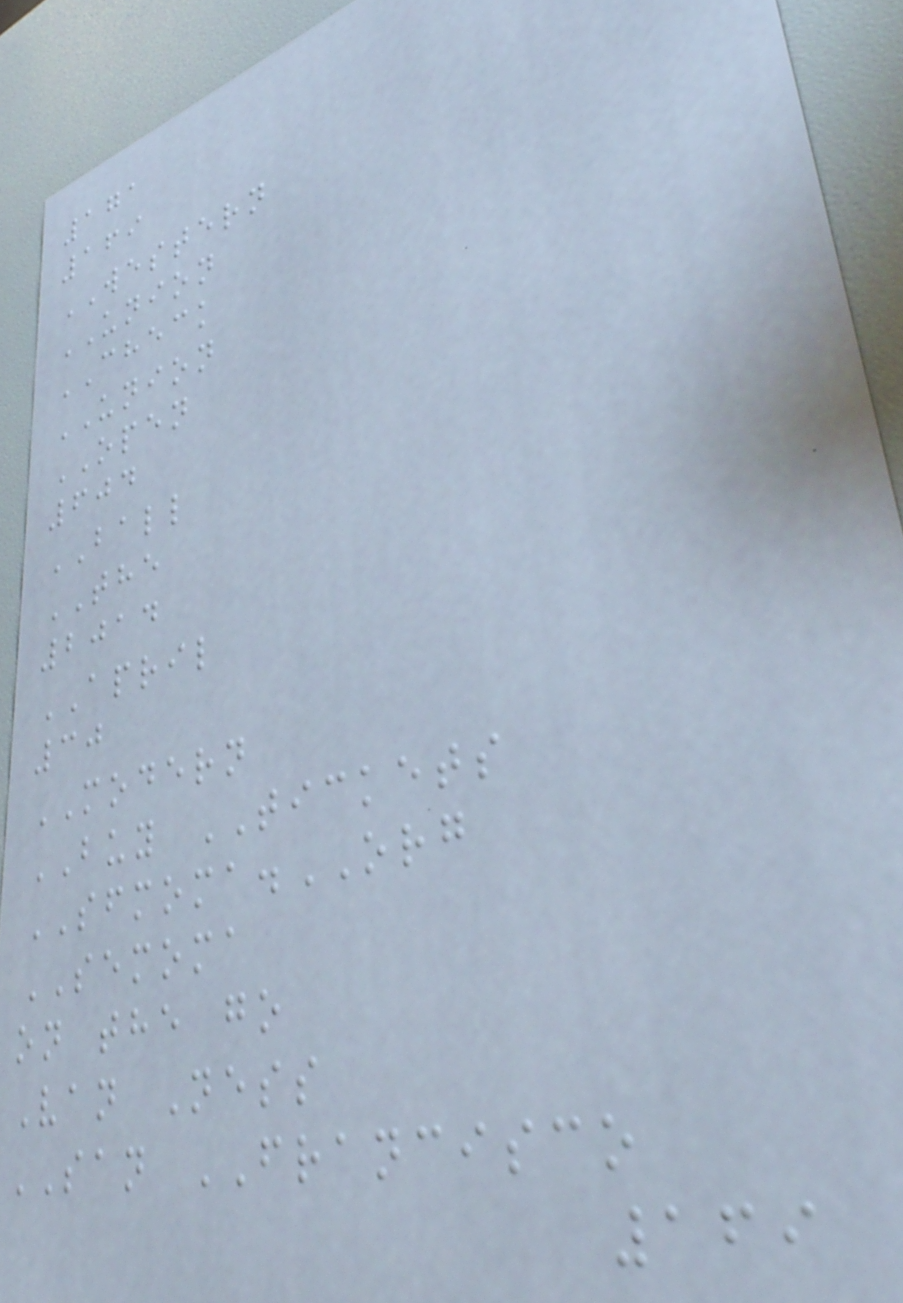171
169
WESTERN
UNION
CHECK
UNION
OPEN
604
BALL
THE
2014
APRIL
30
MODERN
BUY TICKETS
SFMOMA.ORG
SEMOMA
on the go
Van Ness
SAN FRANCISCO
169
